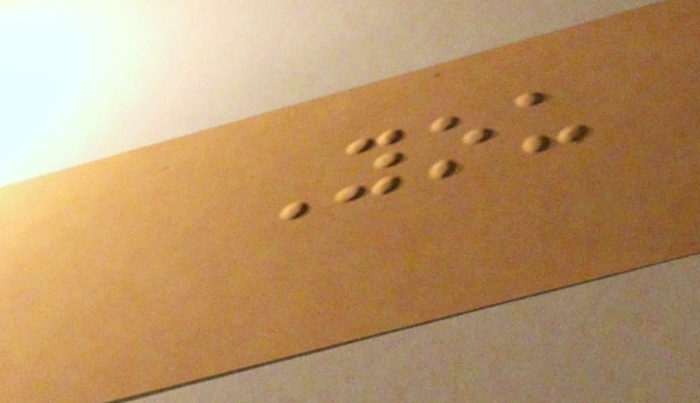You
